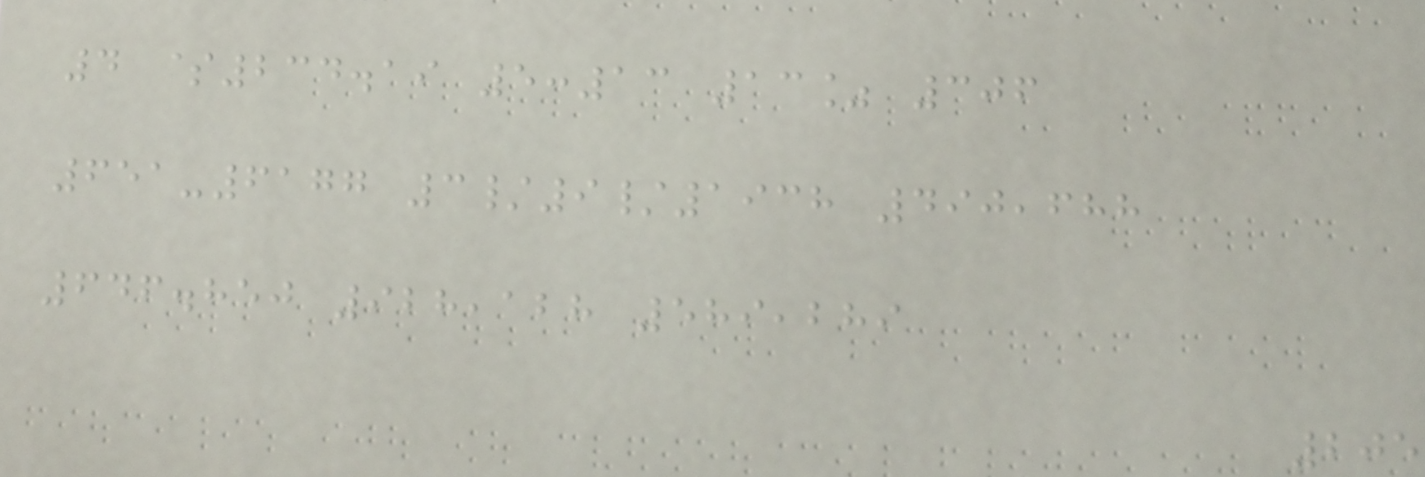4 $234.19 5:13 13% 306
651-6177 3/9/1938 490,688
646.850 928,128 589,289
205
